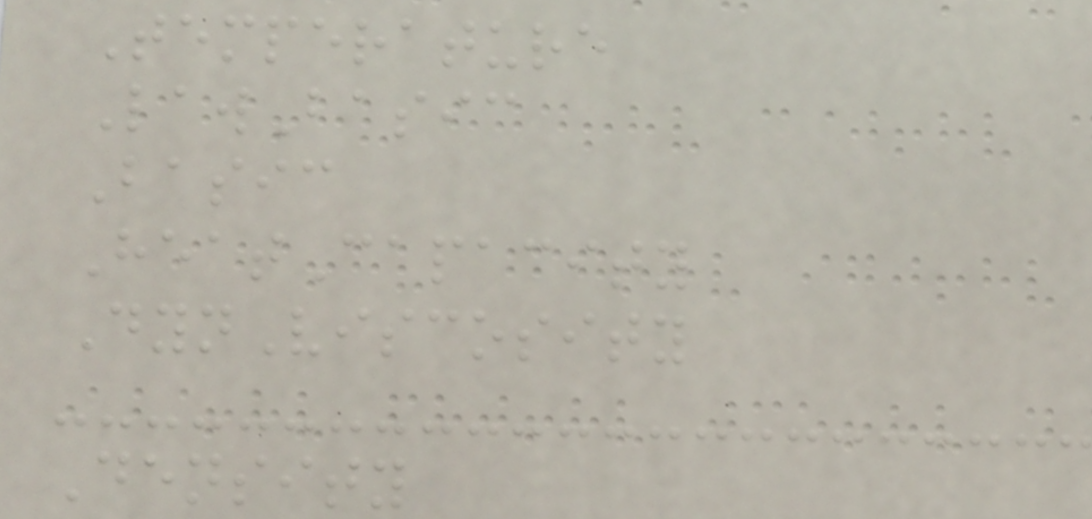Temperature
LawBasic
Basic
HeatCapacity
DynViscosity
Density
